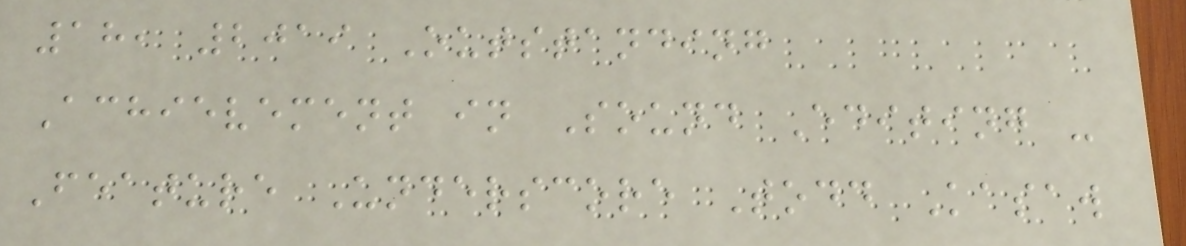18, 2019 Outstanding
Achievement in Sound Editing -
Feature Underscore Todd Kasaw
